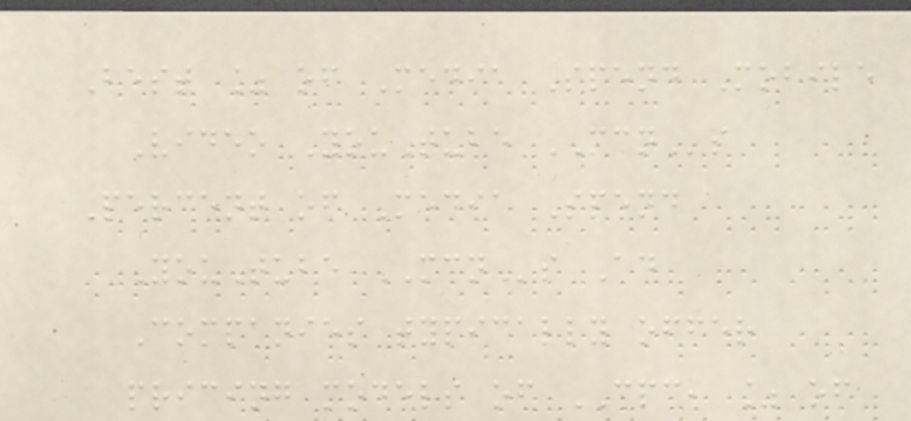Best % of Media Spend Mobile
Video YouTube MCNs
Percent of Media Spend
YouTube MCNs Ad
Companies typically offer
pricing models of CPC, % of
